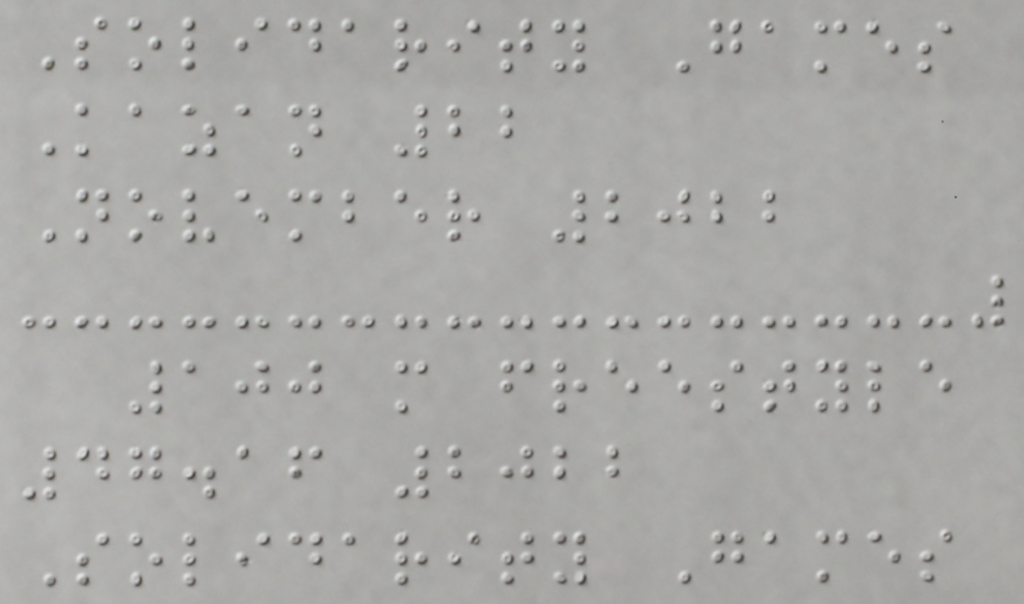Solidarity Games
Kazan 22
November 2022
100 m freestyle
47.16 2022
Solidarity Games
